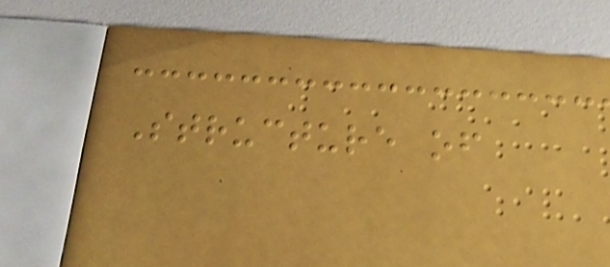Structure of
